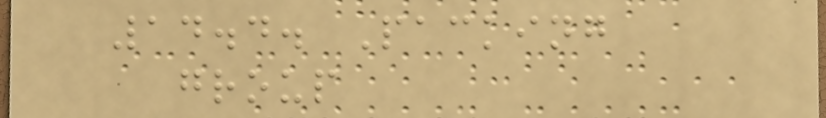14.4. Packing
group
